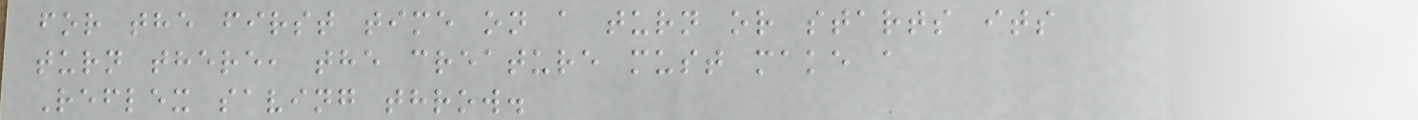for the first time on a turn or starts its
turn there, the creature must make a
Reflex saving throw.
